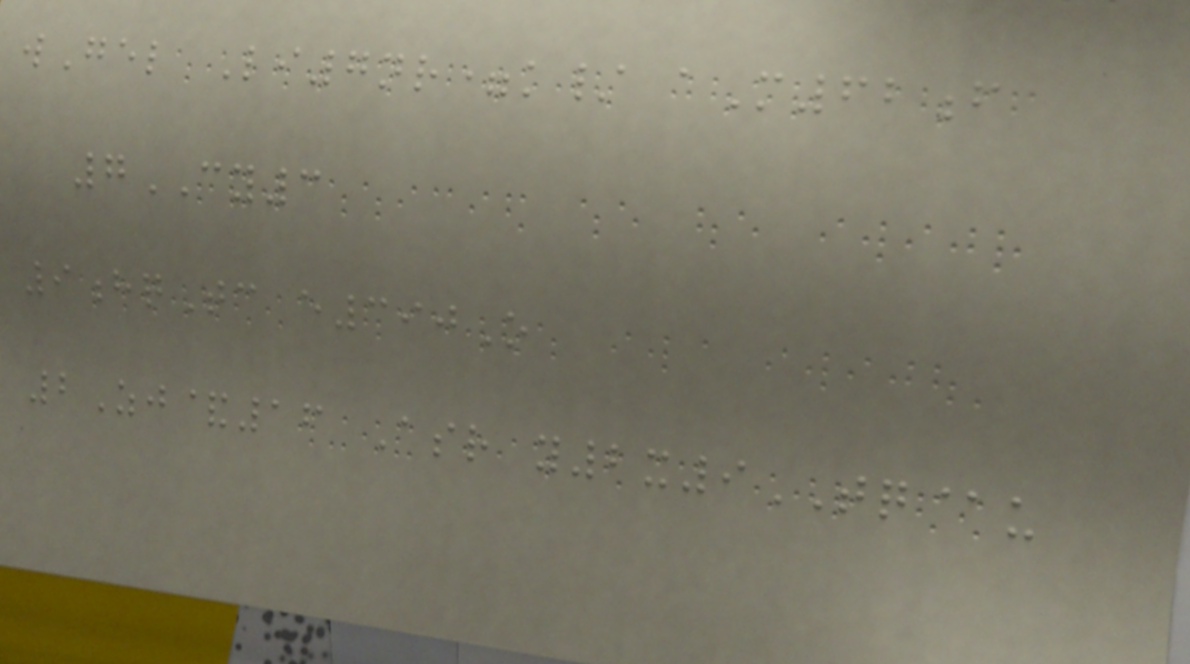wGel Li7nr=k/ aM62f
7CY3
9hqTc e390O
2Zj&16 Asr y2x9TQ@u
